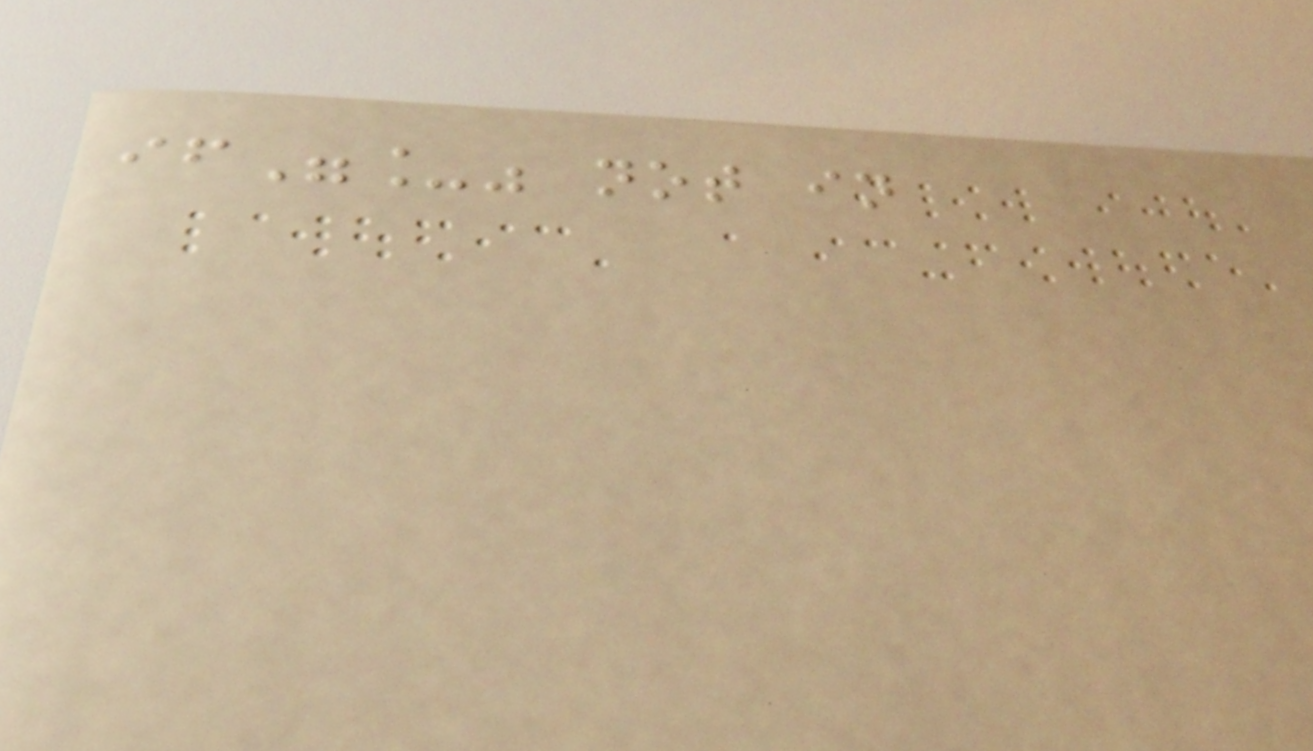if"_" not in
